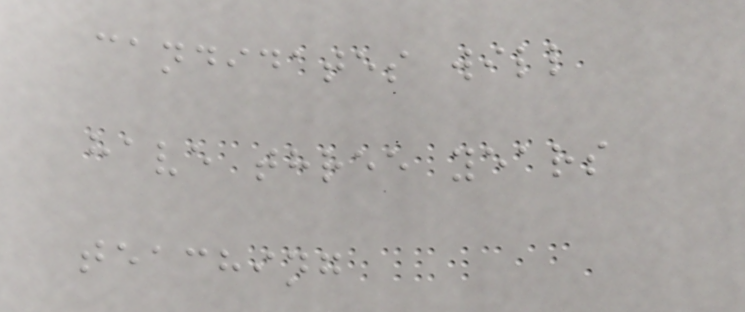candidates will
have three years
teaching
